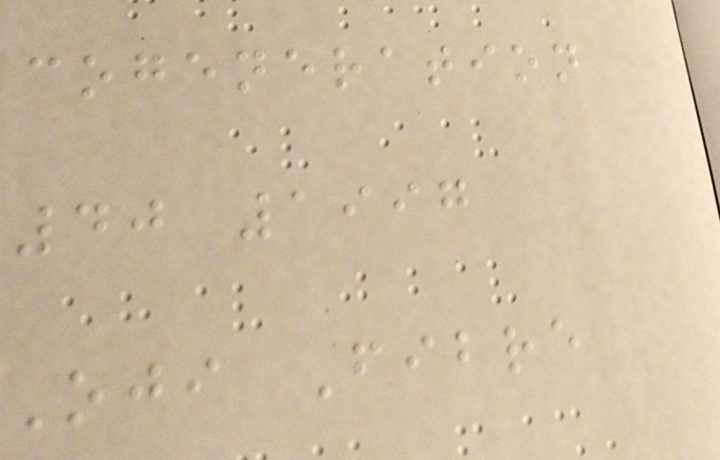cogeneration
40 1997
Oji Fibre
